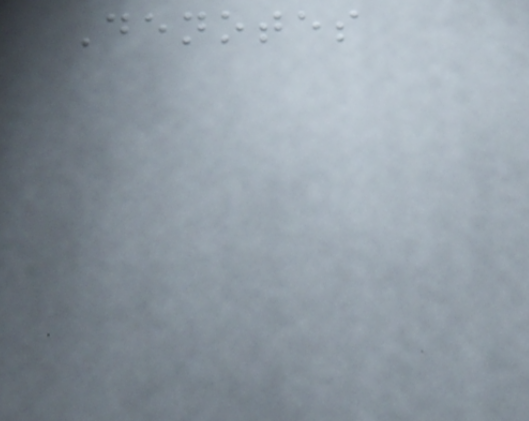Denotes
